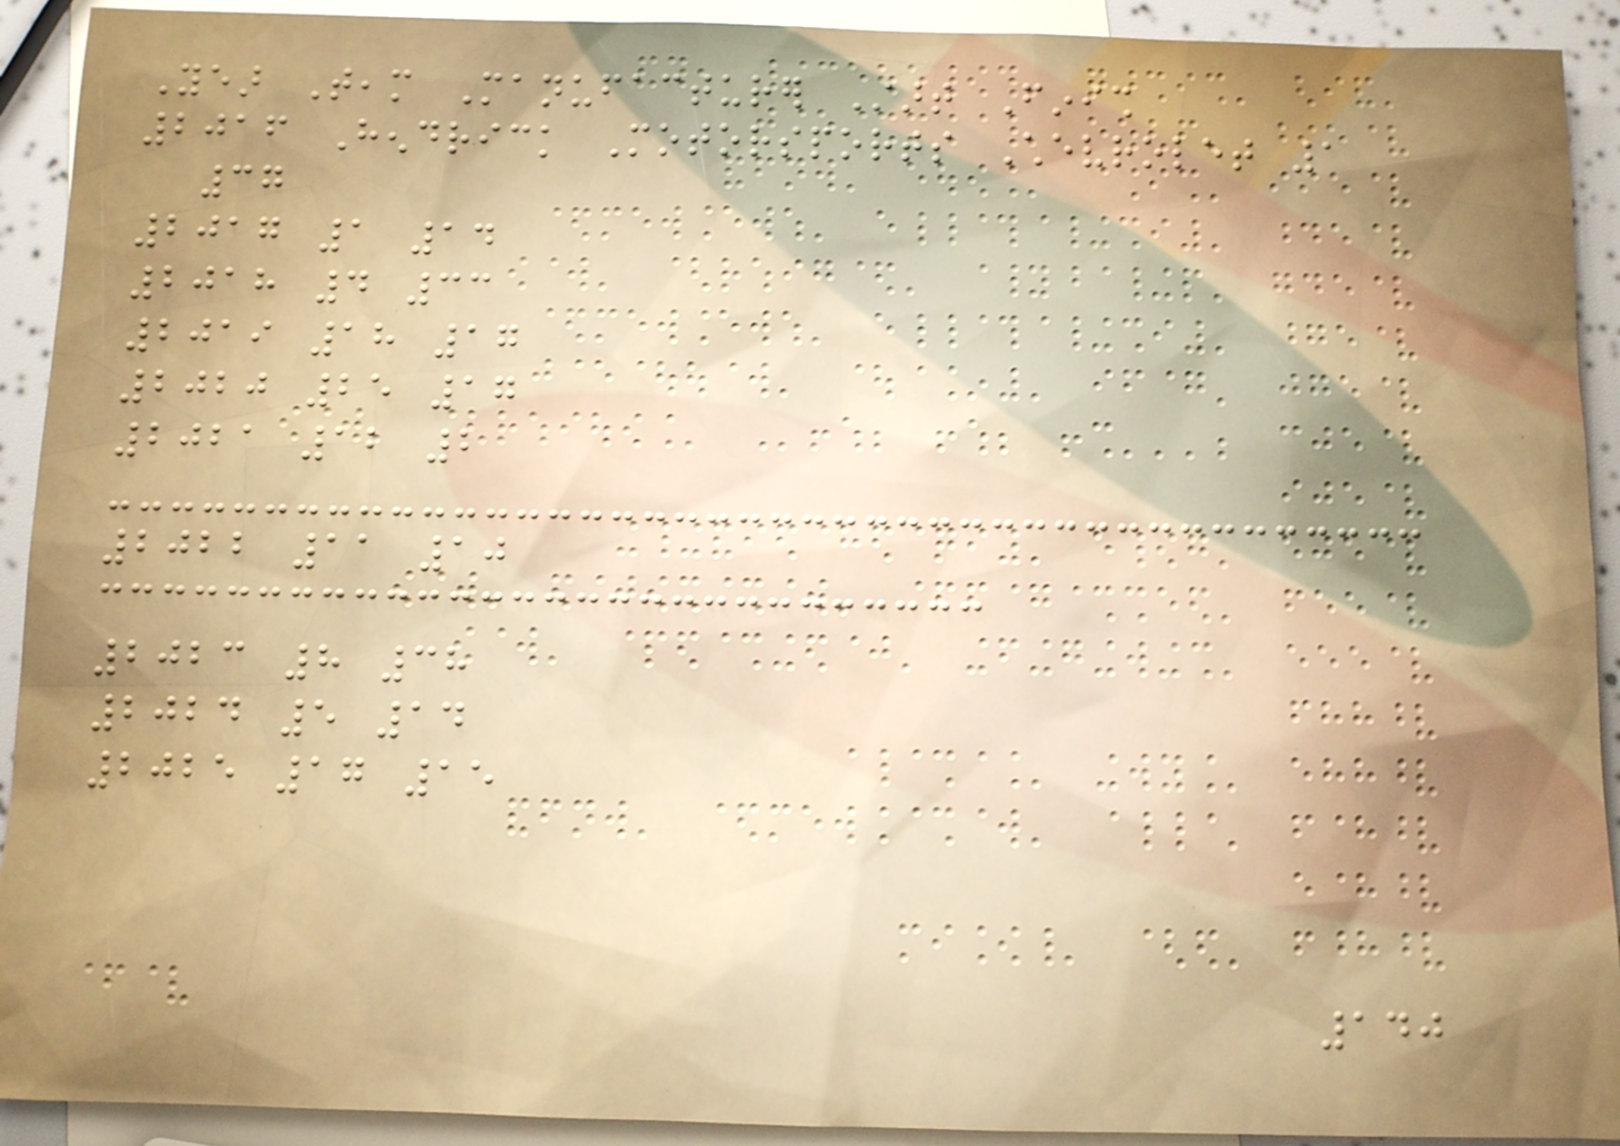Year Team Manufacturer Start Finish
2016 Hendrick Motorsports Chevrolet 1
37
2017 1 14
2018 4 33
2019 18 17
2020 25 17
2021 12 2
2022 11 10
2023 8 38
2024 5 14
2025 17 15
140
